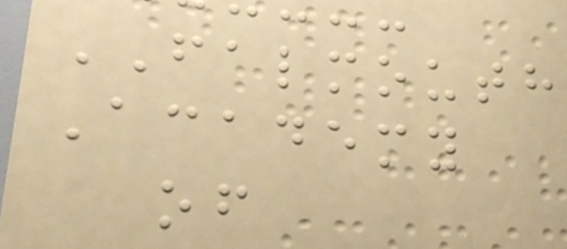FALMOUTH
Academy
of
